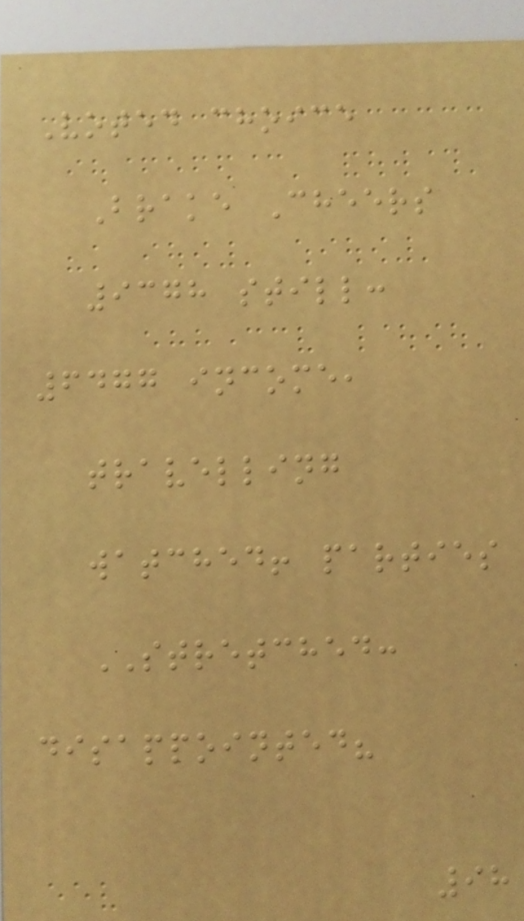Voted choice
Brake Cheers
9378 still:
6477 income,
travelling
watched! parties
STRETCHED:
disappointed?
98
